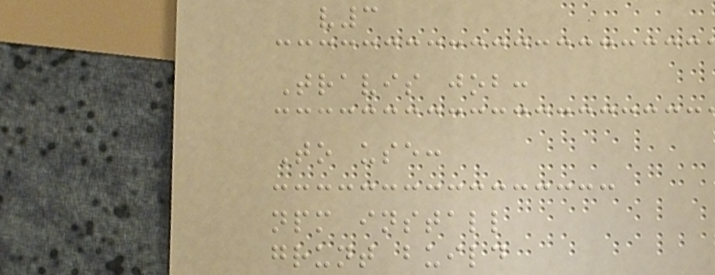v3
Travis job:
To use:
npm install
grunt build
